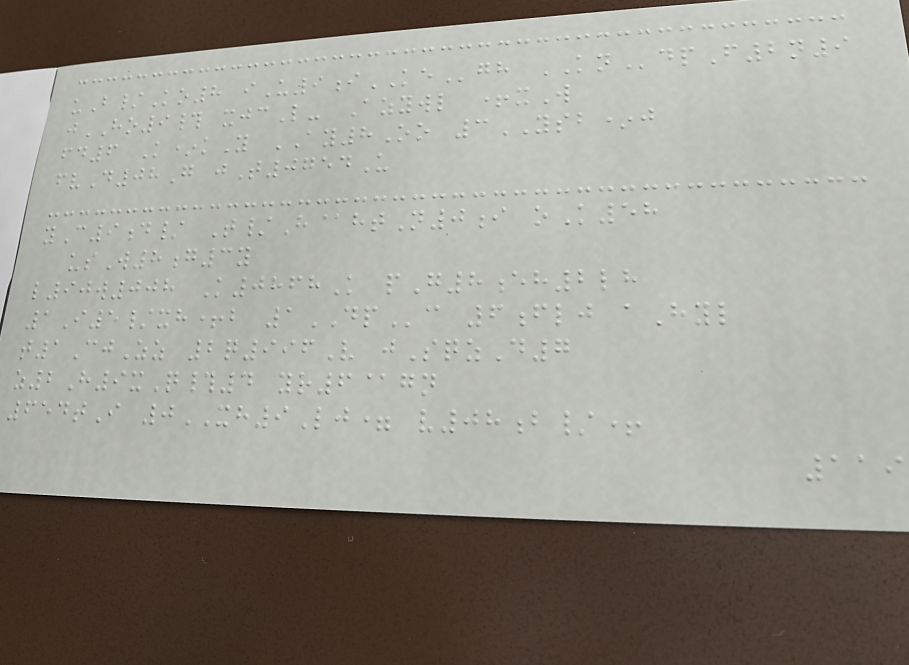uB/Ko8 iU9iKEgh KNdpF2n9
jHO9# xjcL- Azywl +xW
fd6 K*kY AY8Oo 3YSB*j
fvD08G jT0754U
yC9d/ T/H@htN0i oK58
usW8g3y
l90w008 K0868K pG8eh2lh
1I5/xh+b 1DPc 6flj aHyl
t1CjZz 2q996V jSqzD7
z2H9xQ#4 yr6@gn
654tI 0XH9Lj= v08b/+
119
